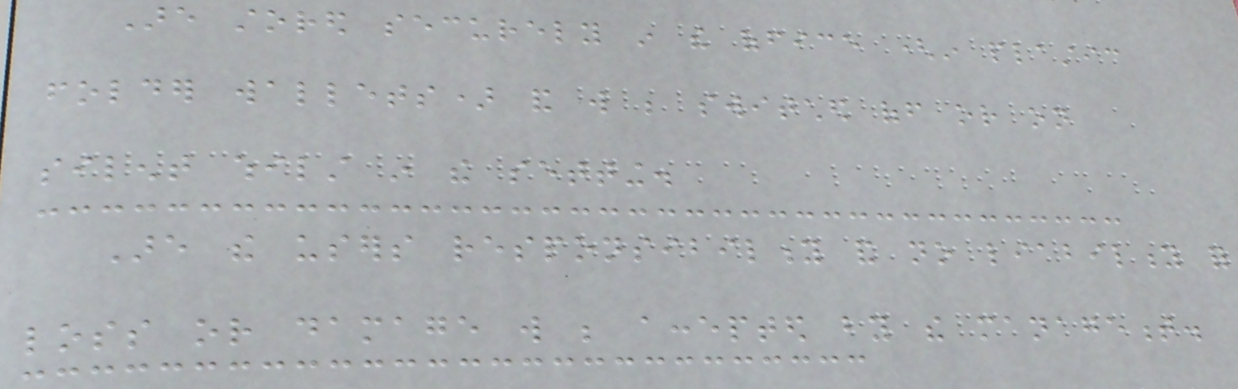Are stored securely in the office (in plastic
folder wallets) and will be switched off or on
silent whilst in the setting.
Are the users responsibility and no liability for
loss or damage will be accepted by the management.
